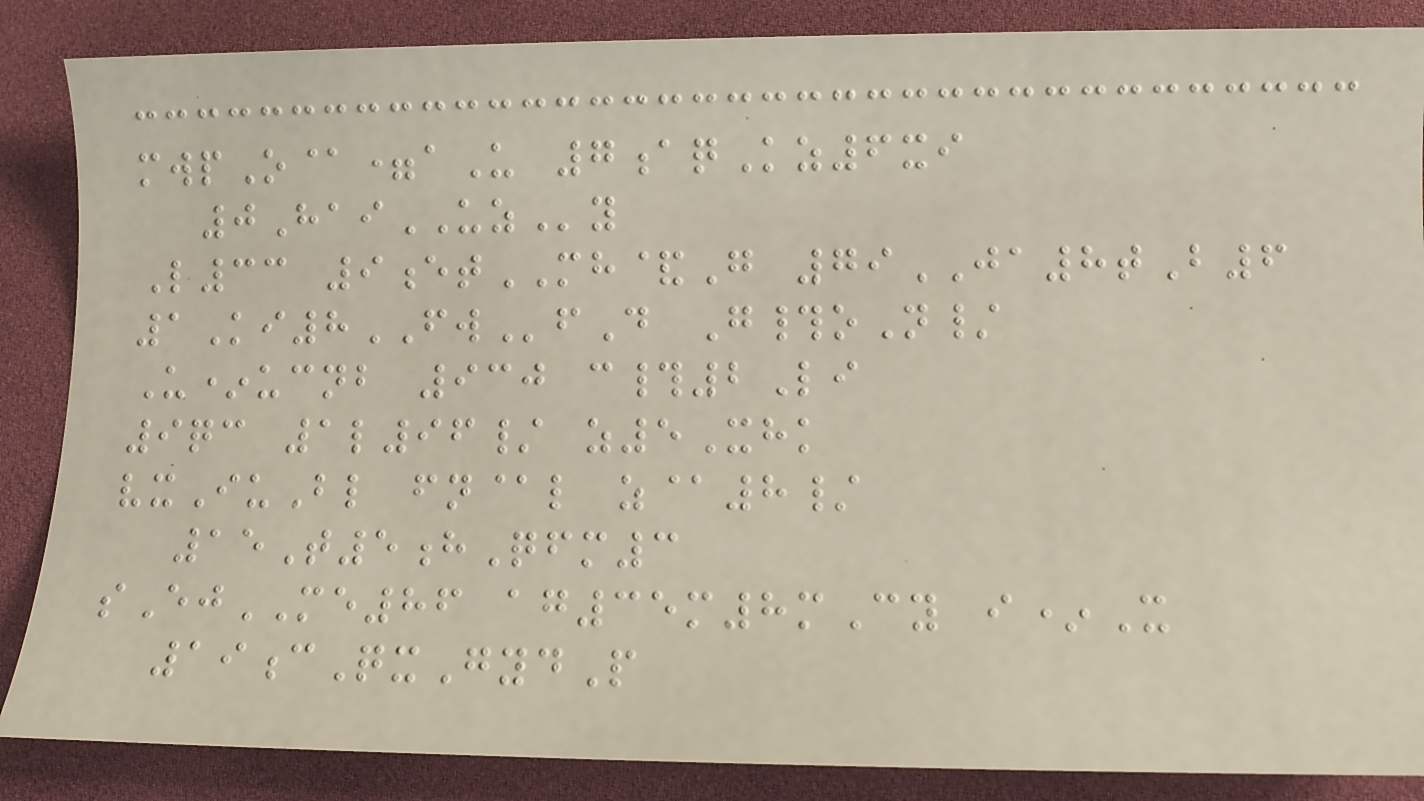mwpO@=aU 7aqKz6xi
0HaiUZy
L33 9etMH&G 79JA8tB6
1Ki8FWfD G#oN/
U*ucnb 930 c#2Li
9qc 1l96/ z5Xhk
vxIuBl fn@l z@8/
15T5hQfm3
sEjME86 ag35m8mCy i*X
19cQxGydP
